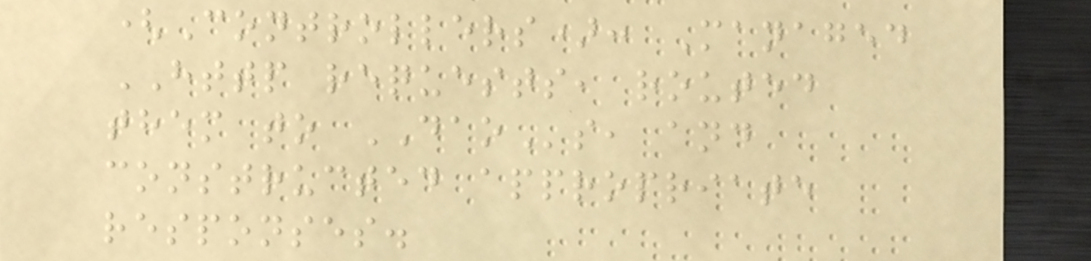(Controllers): Managed
HTTP requests, routed
them to DAOs, and
constructed appropriate
responses.
